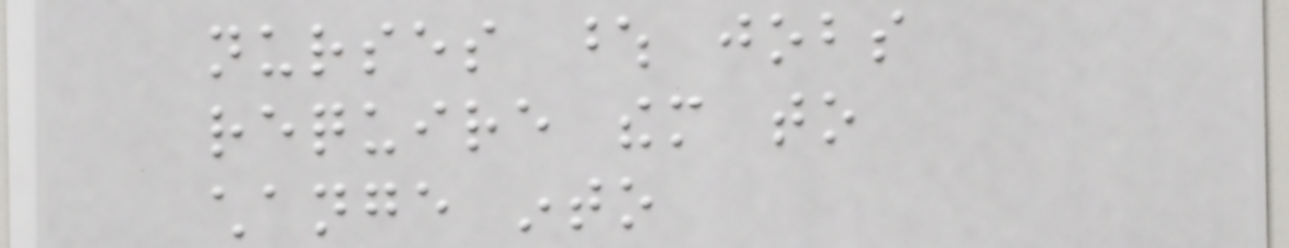nurses whose jobs
require them to
change into
